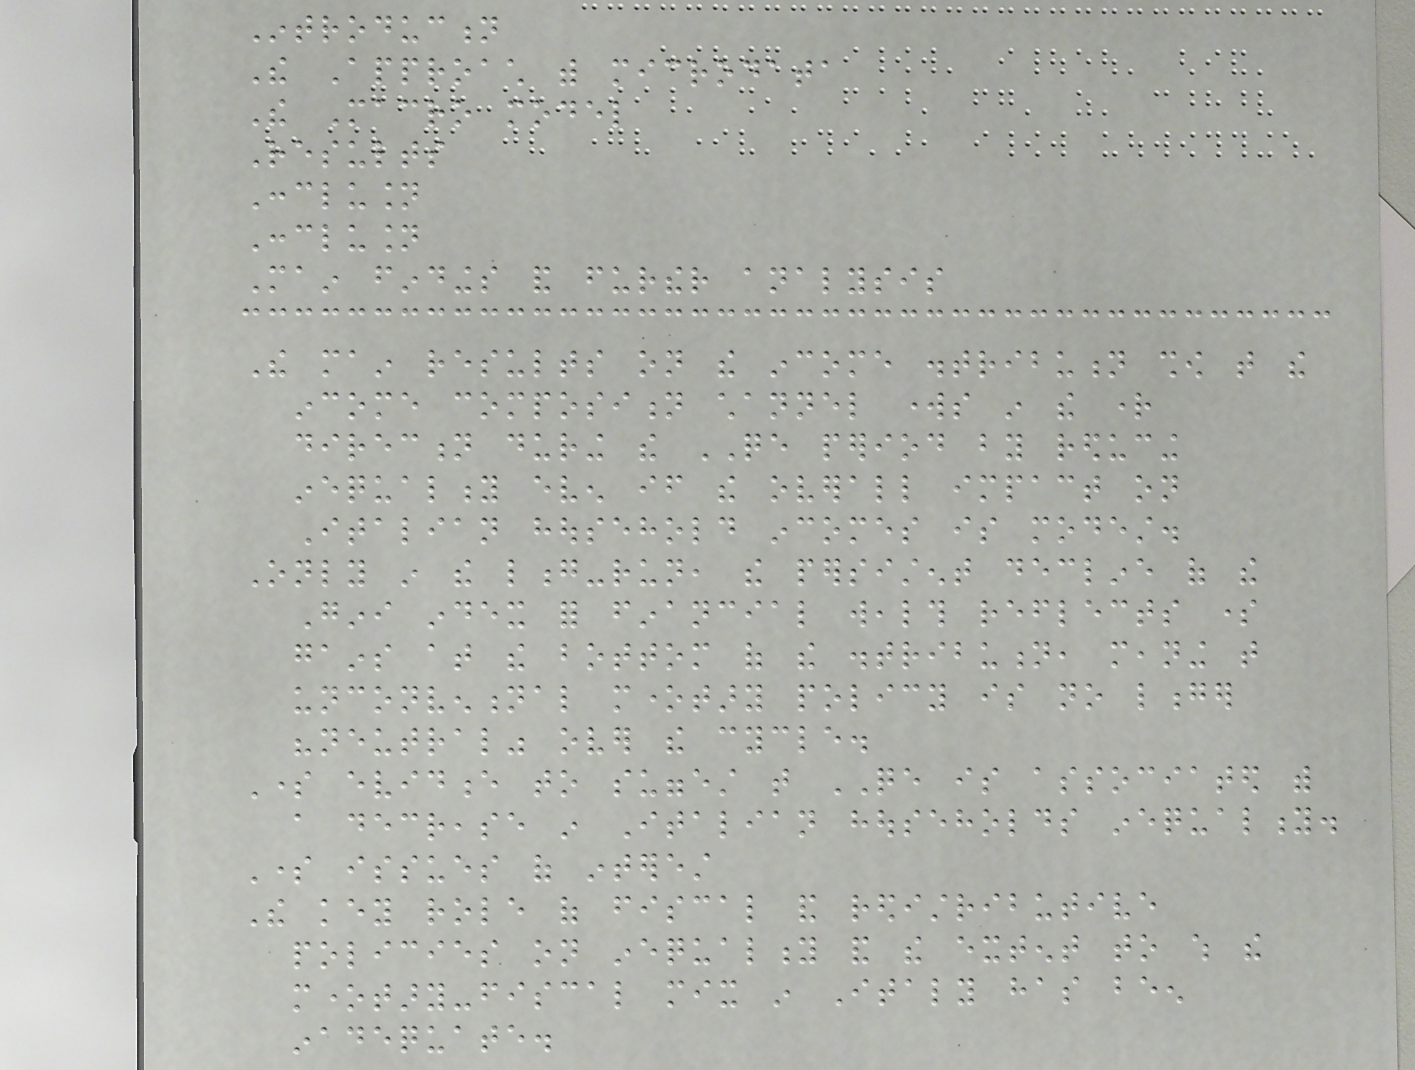Introduction
The Approach with microdata
The Macro model
Results
Conclusion
Conclusion
Main findings and further analysis
The main results on the income distribution show that the
income composition channel works in the right
direction during the QE period by reducing
inequality even if the overall impact on
Italian household incomes is modest.
Only in the long-run, the persistent decline of the
Gini index for financial wealth reflects some
gains at the bottom of the distribution, meaning that
unconventional monetary policy is no longer
"neutral" over the cycle.
Some evidence to suggest that QE is associated with
a decrease in Italian households inequality.
Some issues of interest
The key role of fiscal and redistributive
policies on inequality and the extent to which the
monetary-fiscal mix in Italy has been
inadequate.
